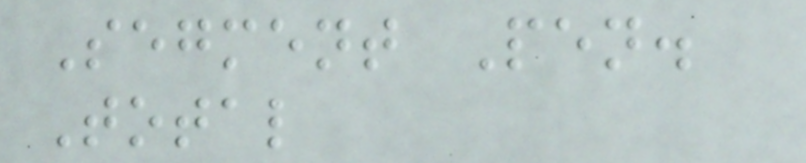Segment Pen.
Total
